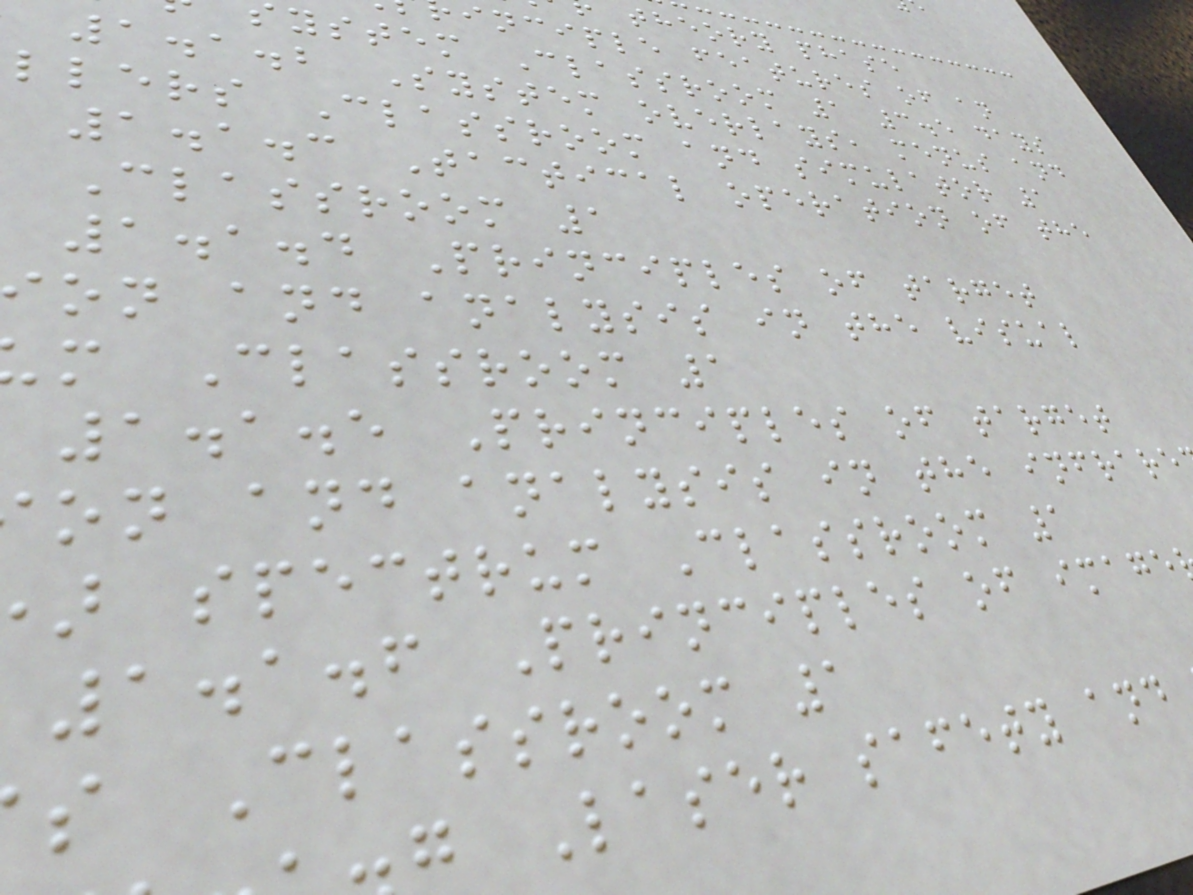theory phase
inciple features of an
ystem Classroom 1 3.5 days
1.1.2 System overlays, menus and
llers Classroom and simulator 1
1.1.3 Tactical operation of the
Classroom 1
1.1.4 Principles of target
on and analysis in the visual
m Classroom 1
1.1.5 Principles of target
on and analysis in the infrare
spectrum Classroom 1
1.1.6 Principles of image
s Classroom 1
g Laser safety and
